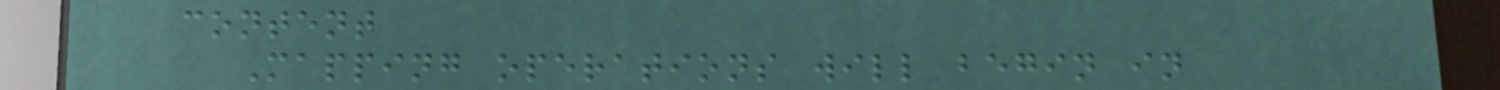content
Mapping operations will begin in
